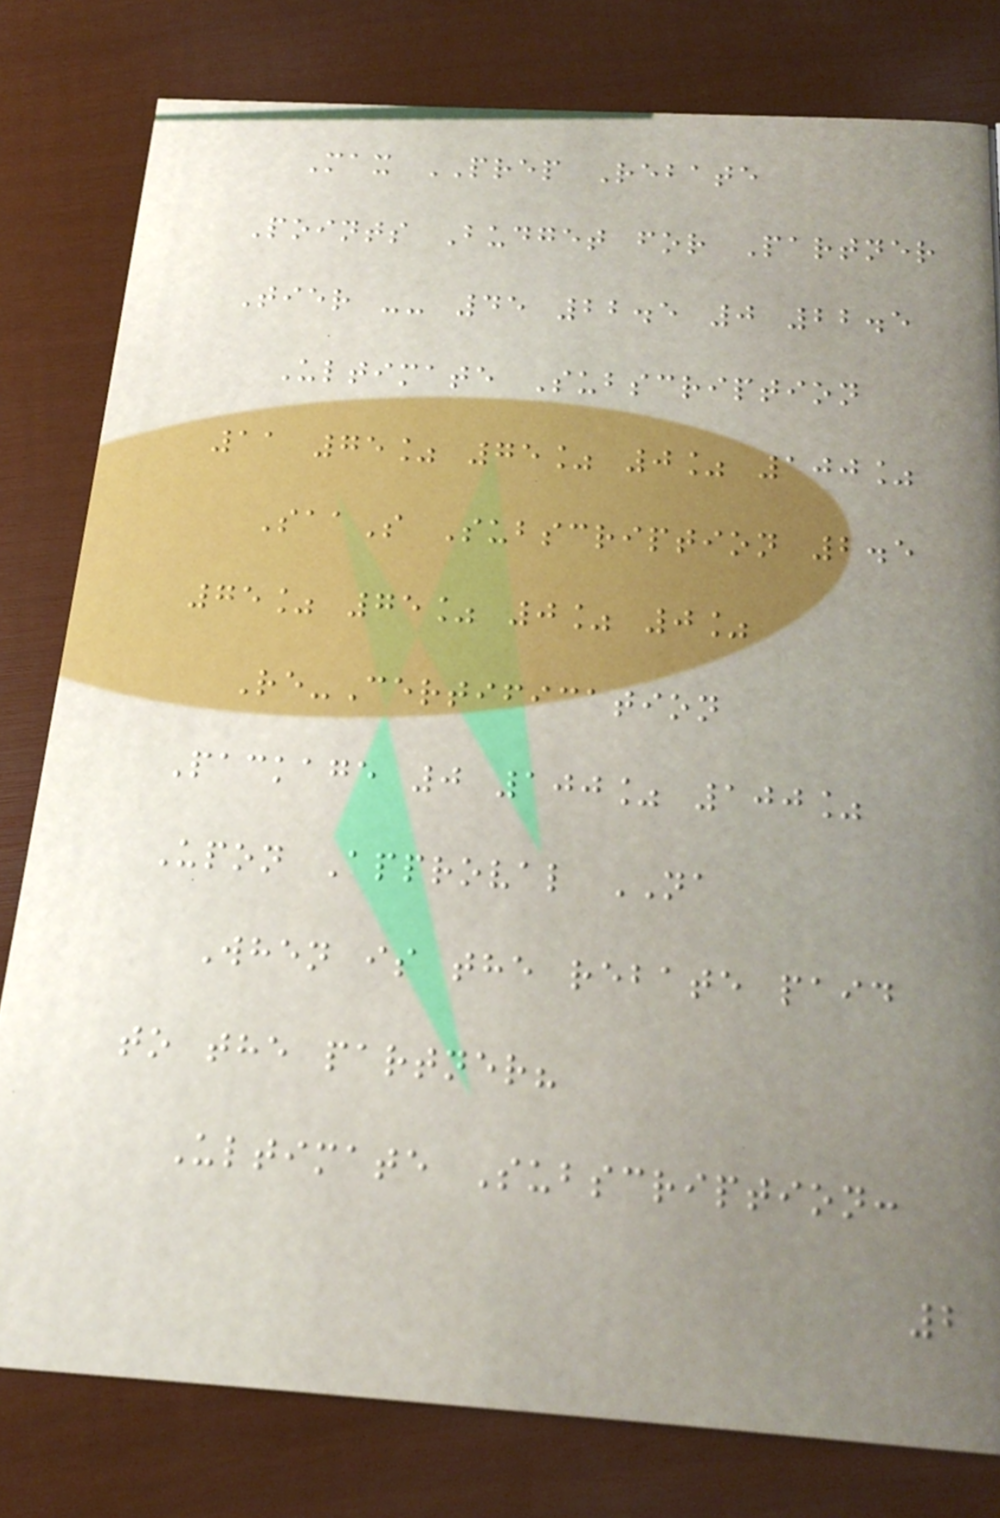Max PREP Rebate
Points Budget for Partner
Tier -- 45 22.5 0 22.5
Ultimate Subscription
11 75% 75% 0% 100%
SaaS Subscription 2.5
75% 75% 0% 0%
Re-Certification
Package 0 100% 100%
Upon Approval NA
When is the rebate paid
to the partner?
Ultimate Subscription:
2
